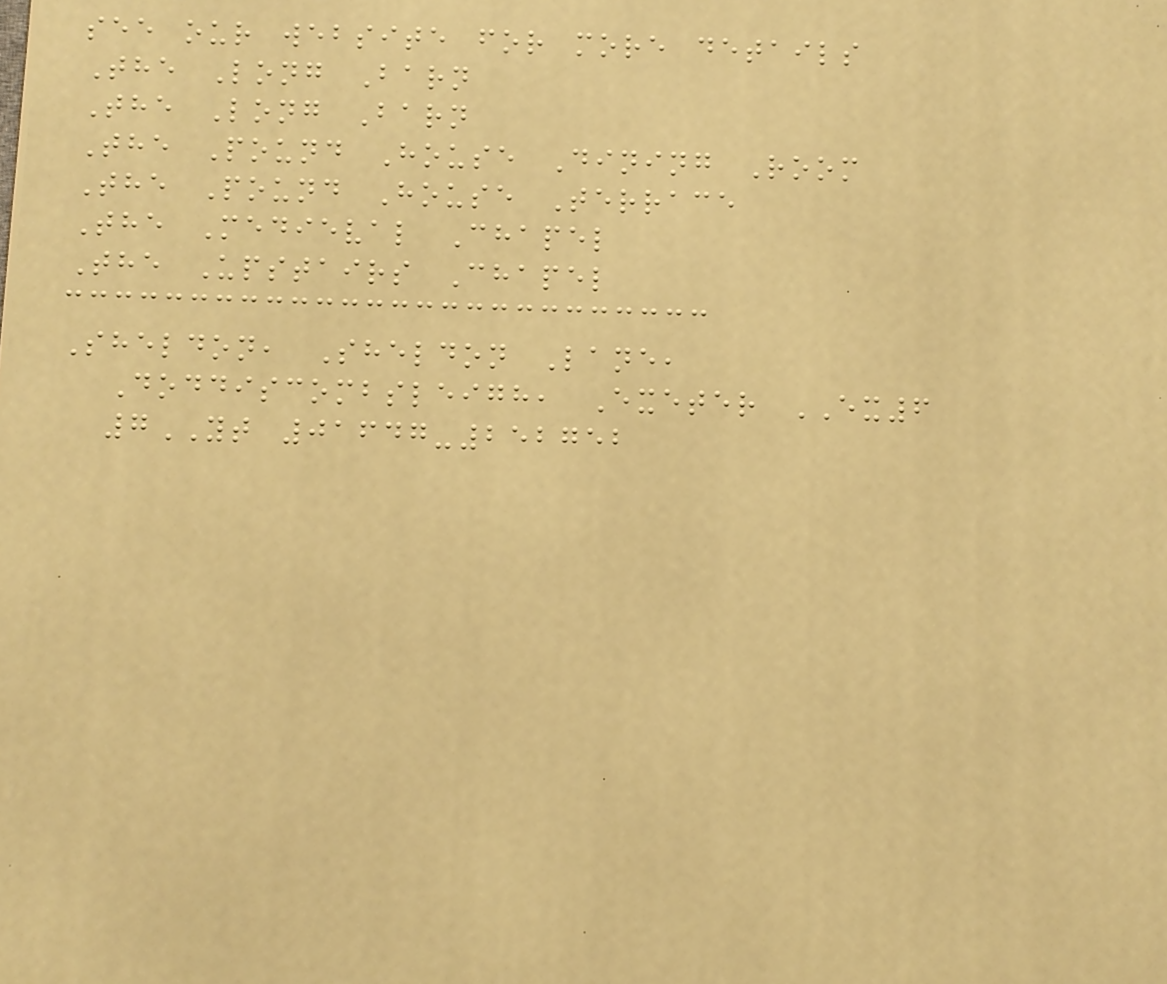see our website for more details
The Long Barn
The Long Barn
The Pound House Dining Room
The Pound House Terrace
The Medieval Chapel
The Upstairs Chapel
Sheldon, Sheldon Lane,
Doddiscombsleigh, Exeter EX6
7YT 01647-252752
